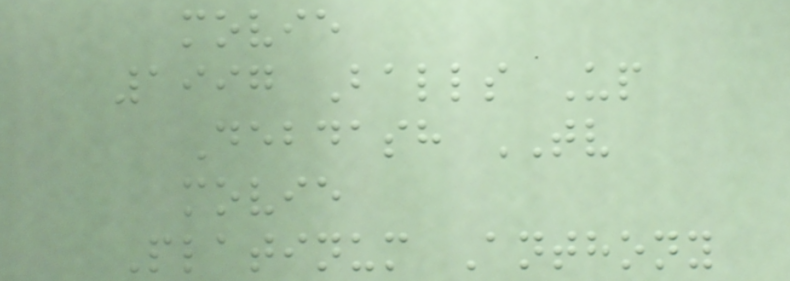movie
1997 Balls Up
Debdash TV
movie
Platinum Anthony
